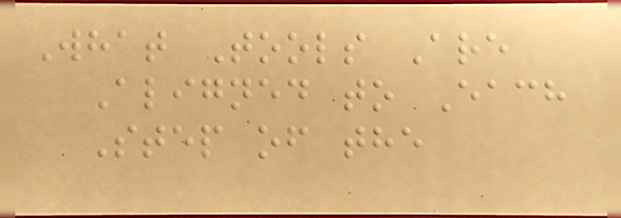What Tools Are
Aligned to Each
Step of the
